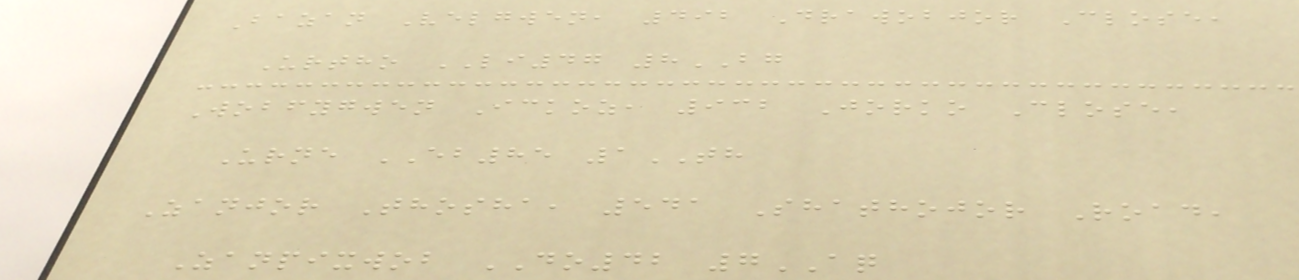Bazan Velgwen, 492 Drawobjor Close,
Urtho LI47 8BG
Wobfygwen Ickoz, 932 Jorko Close,
Urne EB85 1TH
Zanjor Thosha, 541 Shathojor Road,
Zanpixwob DO42 7AQ
